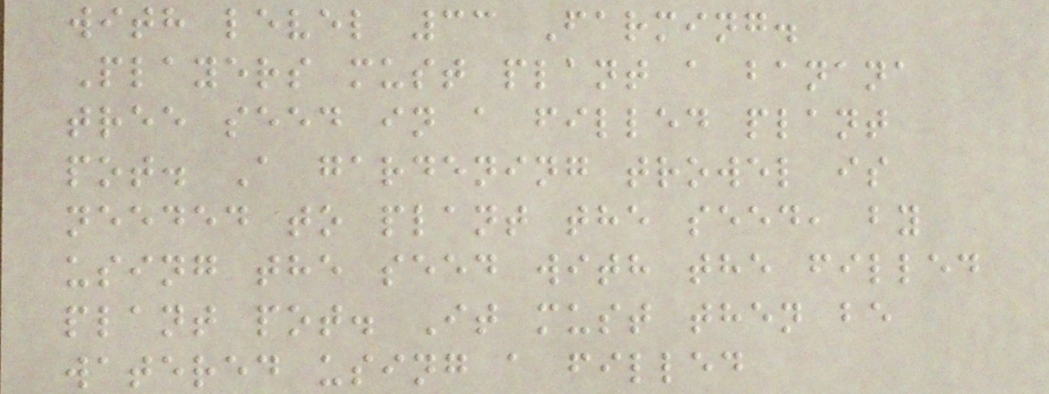with level 33 Farming.
Players must plant a banana
tree seed in a filled plant
pot. A gardening trowel is
needed to plant the seed, by
using the seed with the filled
plant pot. It must then be
watered using a filled
